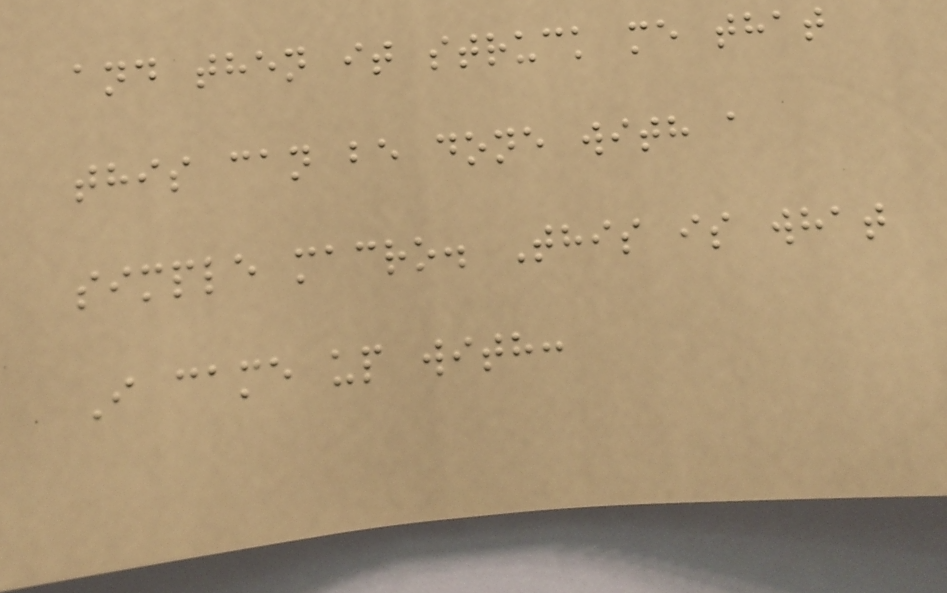and then it struck me that
this can be done with a
simple macro. This is what
I came up with:
